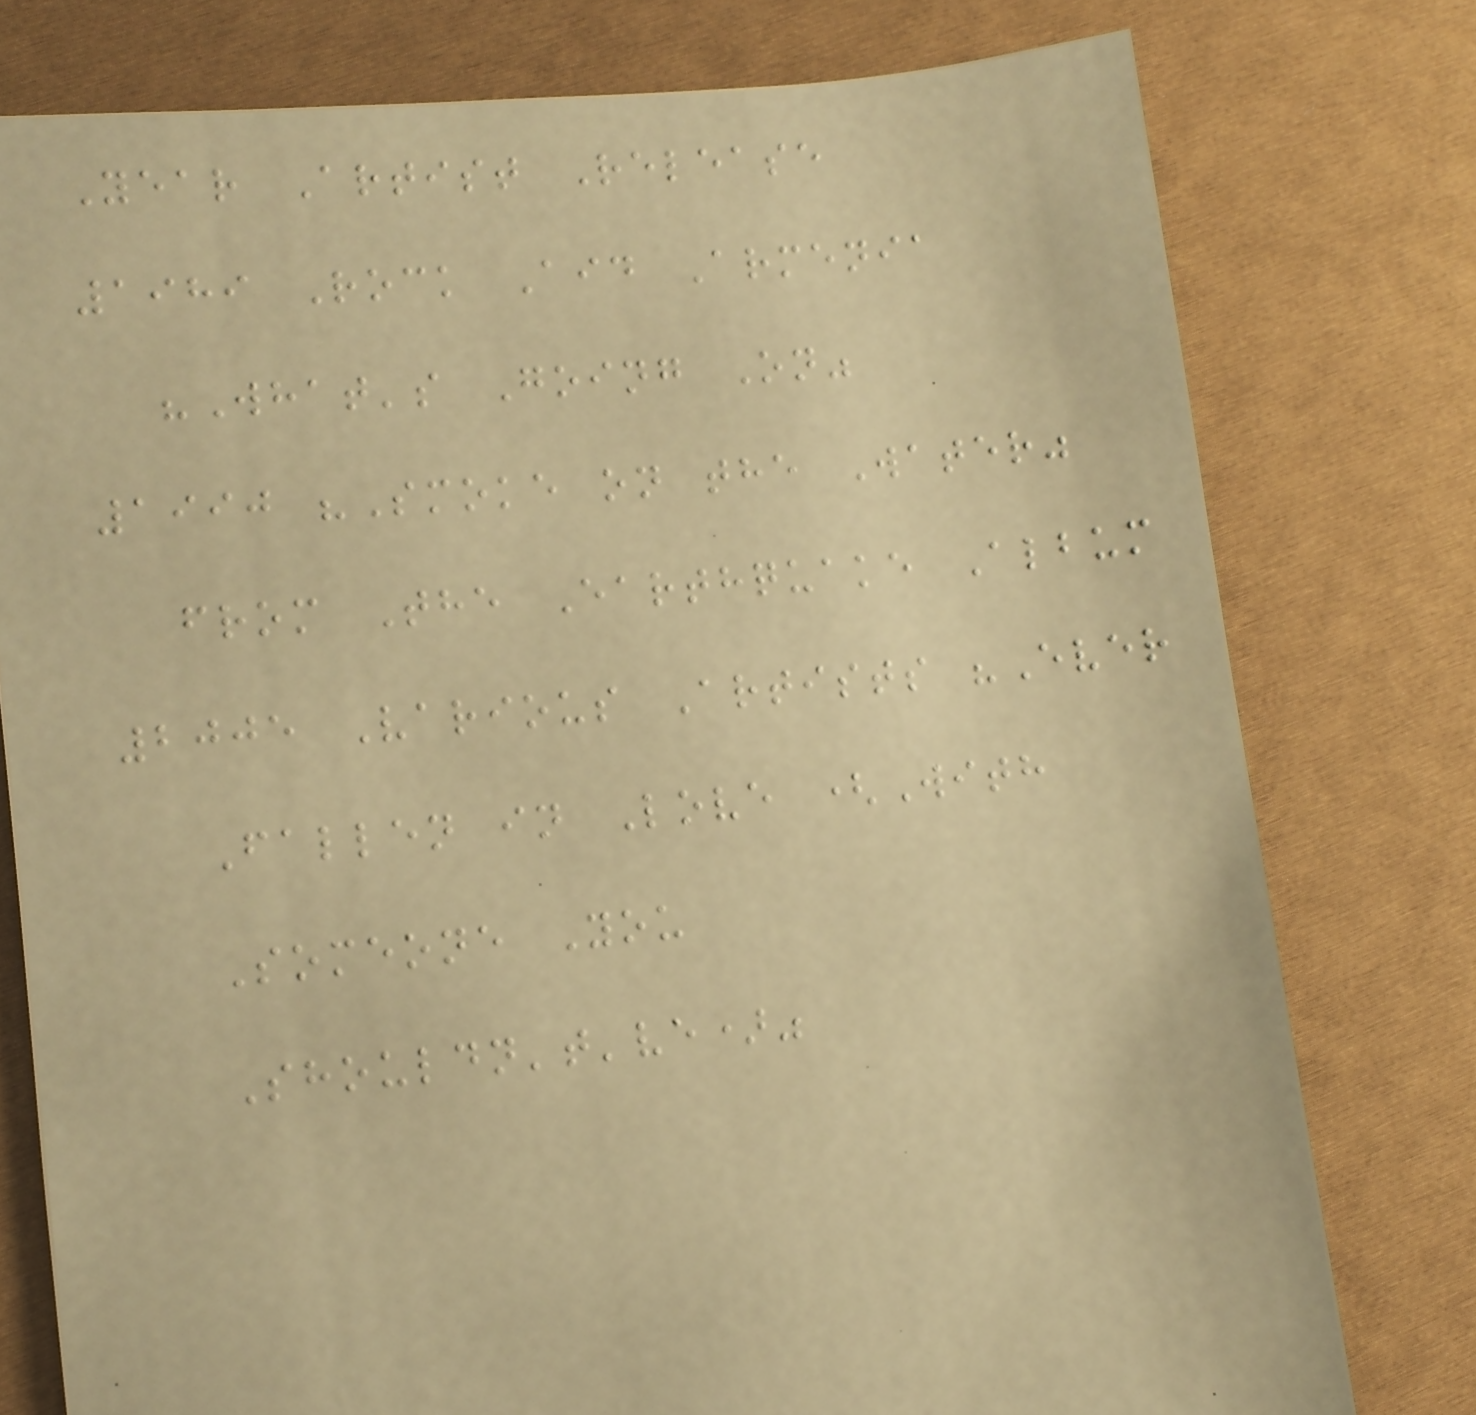Year Artist Release
1989 Rock Aid Armenia
"What's Going On"
1990 "Smoke on the Water"
from The Earthquake Album
2005 Various Artists "Ever
Fallen in Love (With
Someone You
Shouldn't've)"
